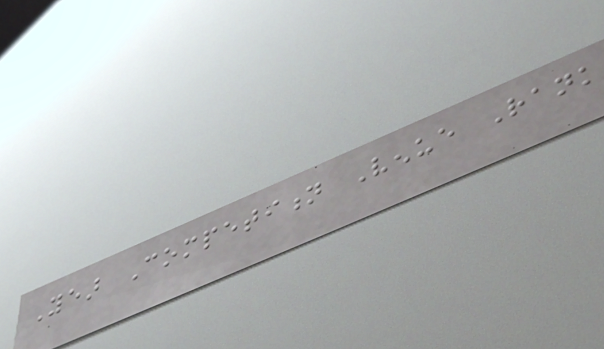Year Competition Venue Rank
